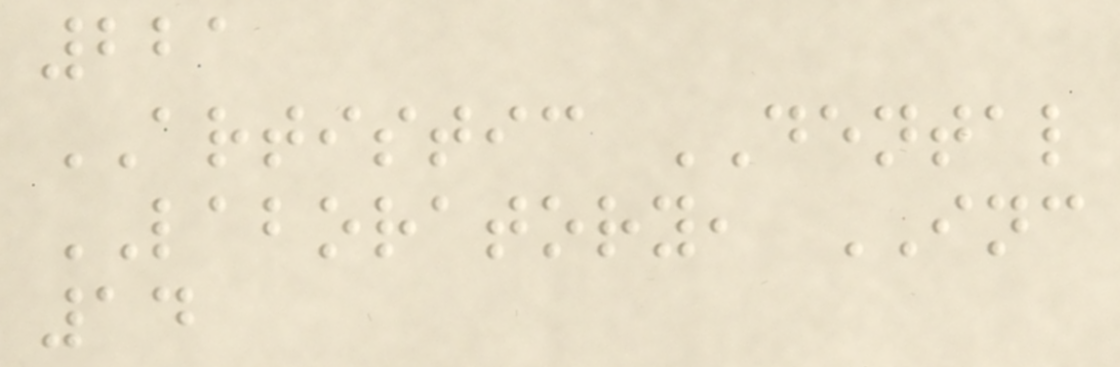221
ARTISTIC DENTAL
LABORATORY, INC
14
